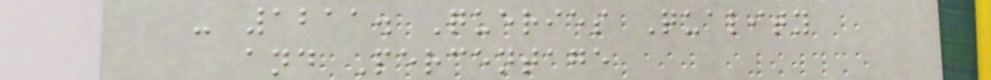- 1211. Queries Quality
and Percentage
